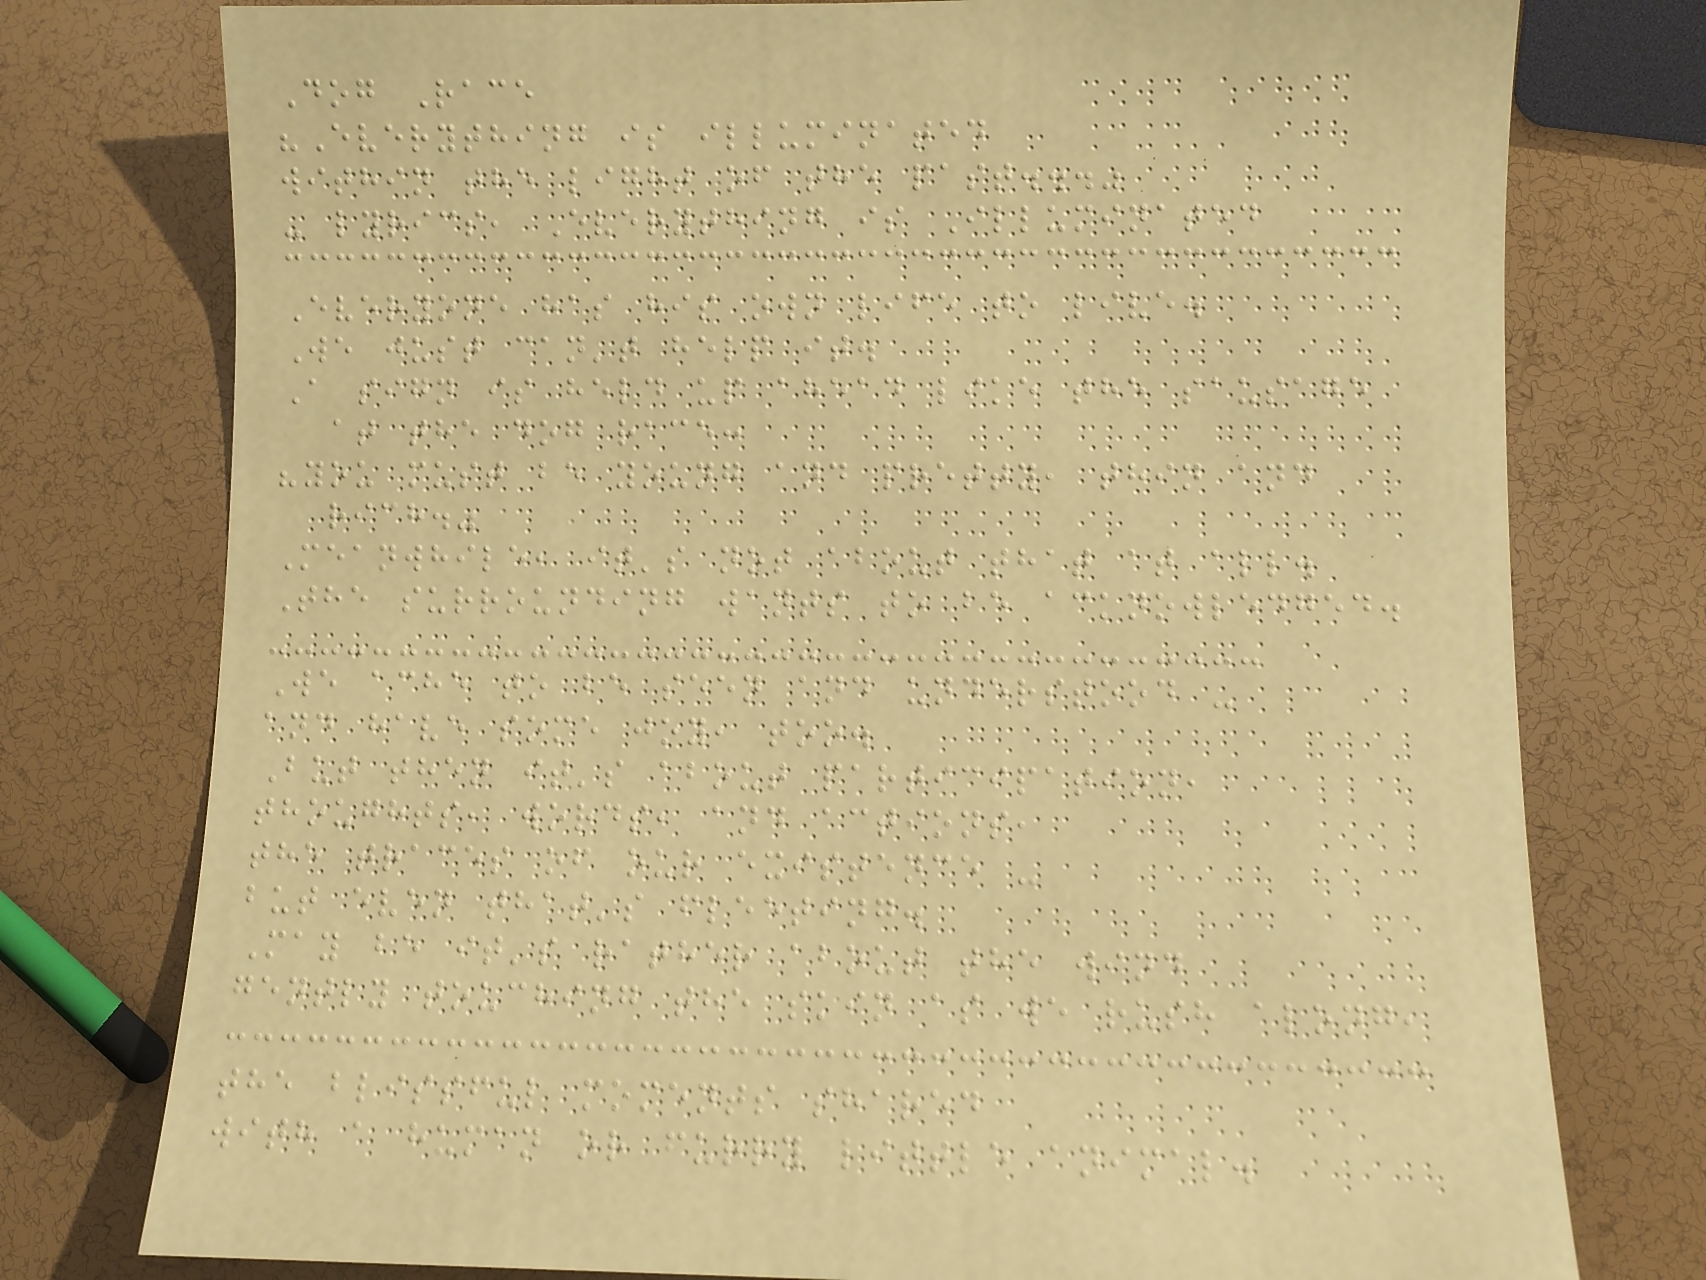Dog Race
"Everything is illuminated
within the light of the past..."
- lyrics, Everything is Illuminated
Everyone has his own life to live.
We just can't help it.
A sign is held up ahead like the sausage
at the dog race:
"you must be young and pretty, thin and
rich."
Meanwhile, it's not about that at all.
The surrounding wants to be acknowledged.
We ache to be seen and understood -
and have some joy, too.
But then it's about participation,
thoughts, words, and actions,
the traces of our existence -
but even that's fleeting.
May be it's rather about the wind
gently touching the skin as we rush along,
the blissful moments shared
with a human or furry little animal.
